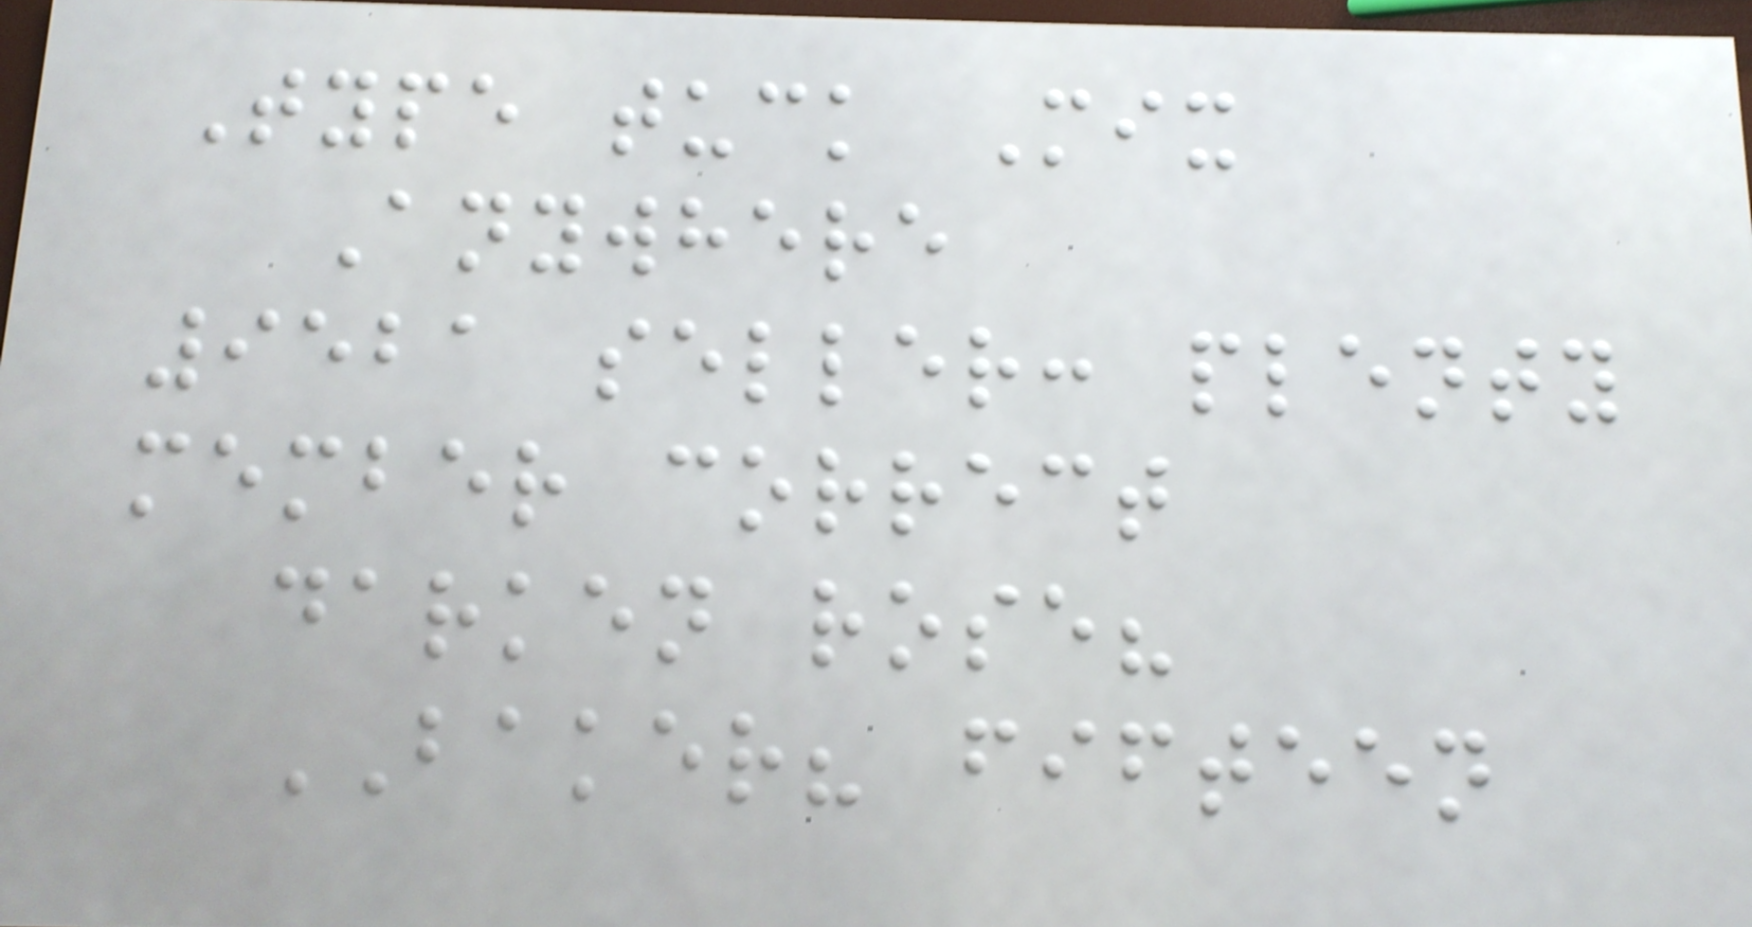Type tuck Mix
Anywhere
9521 seller: plenty
member correct
darken rose?
BAKER? fifteen
